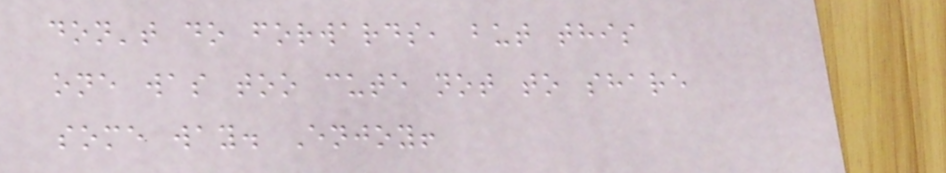don't do forwards, but this
one was too cute not to share
some way. Enjoy!
